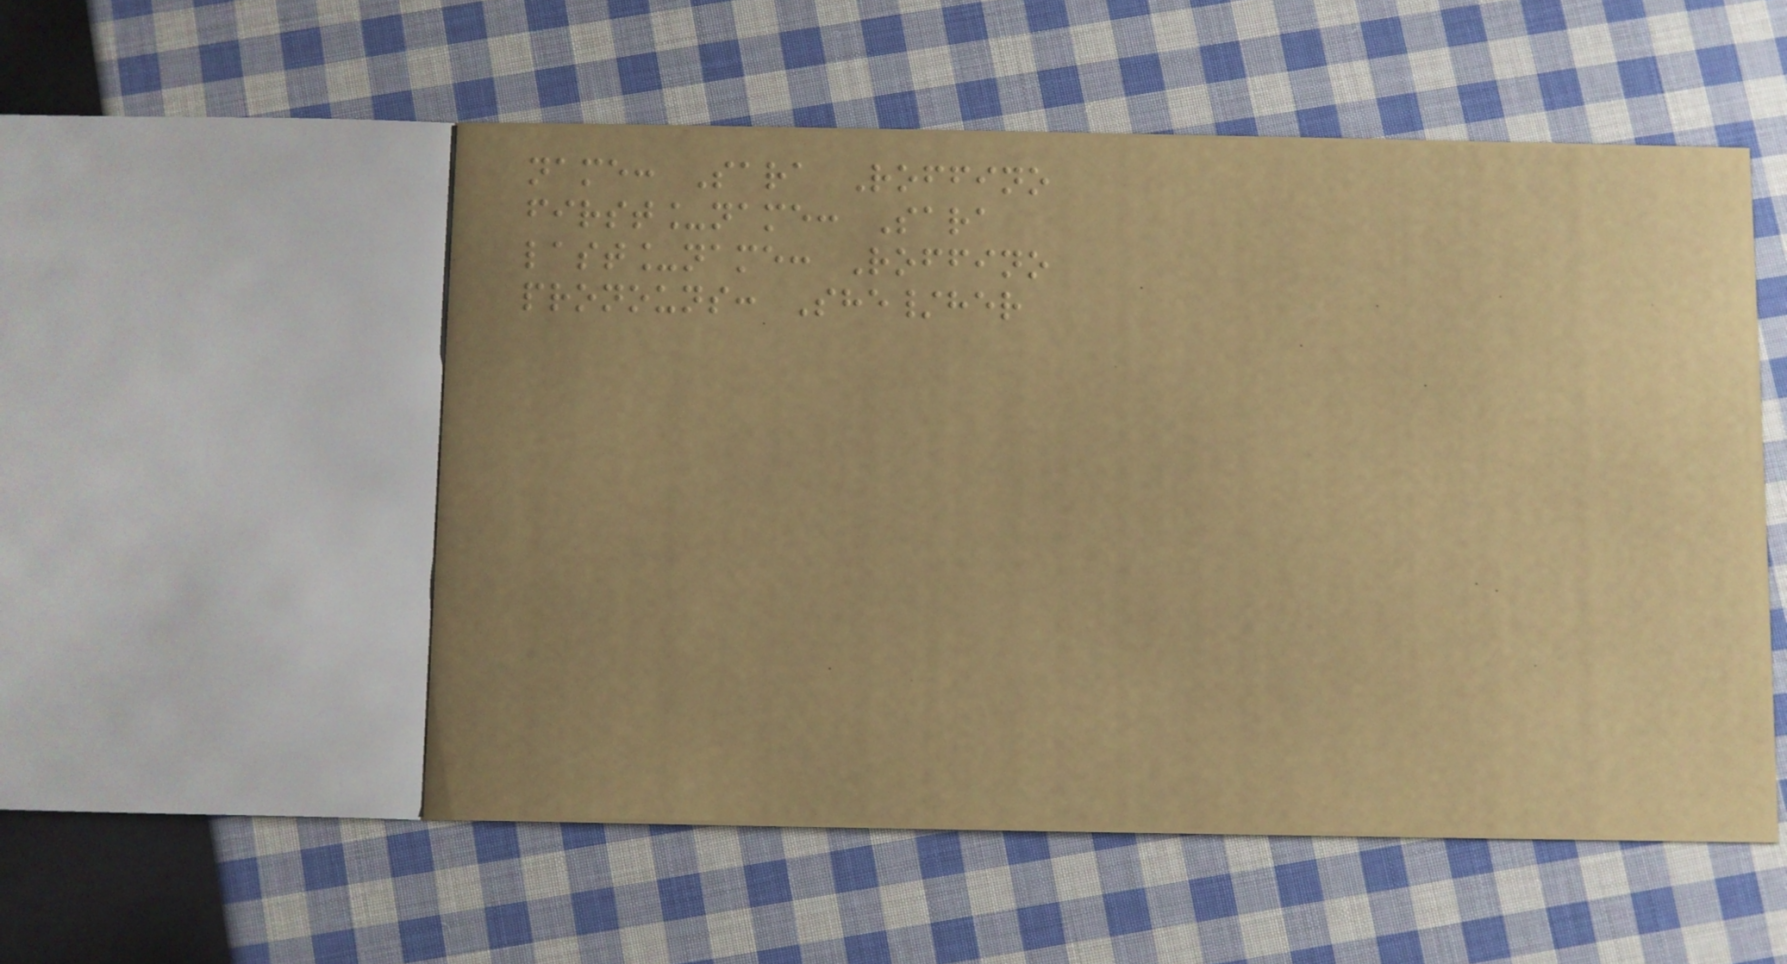name: Sara Roffino
first_name: Sara
last_name: Roffino
pronouns: She/her
